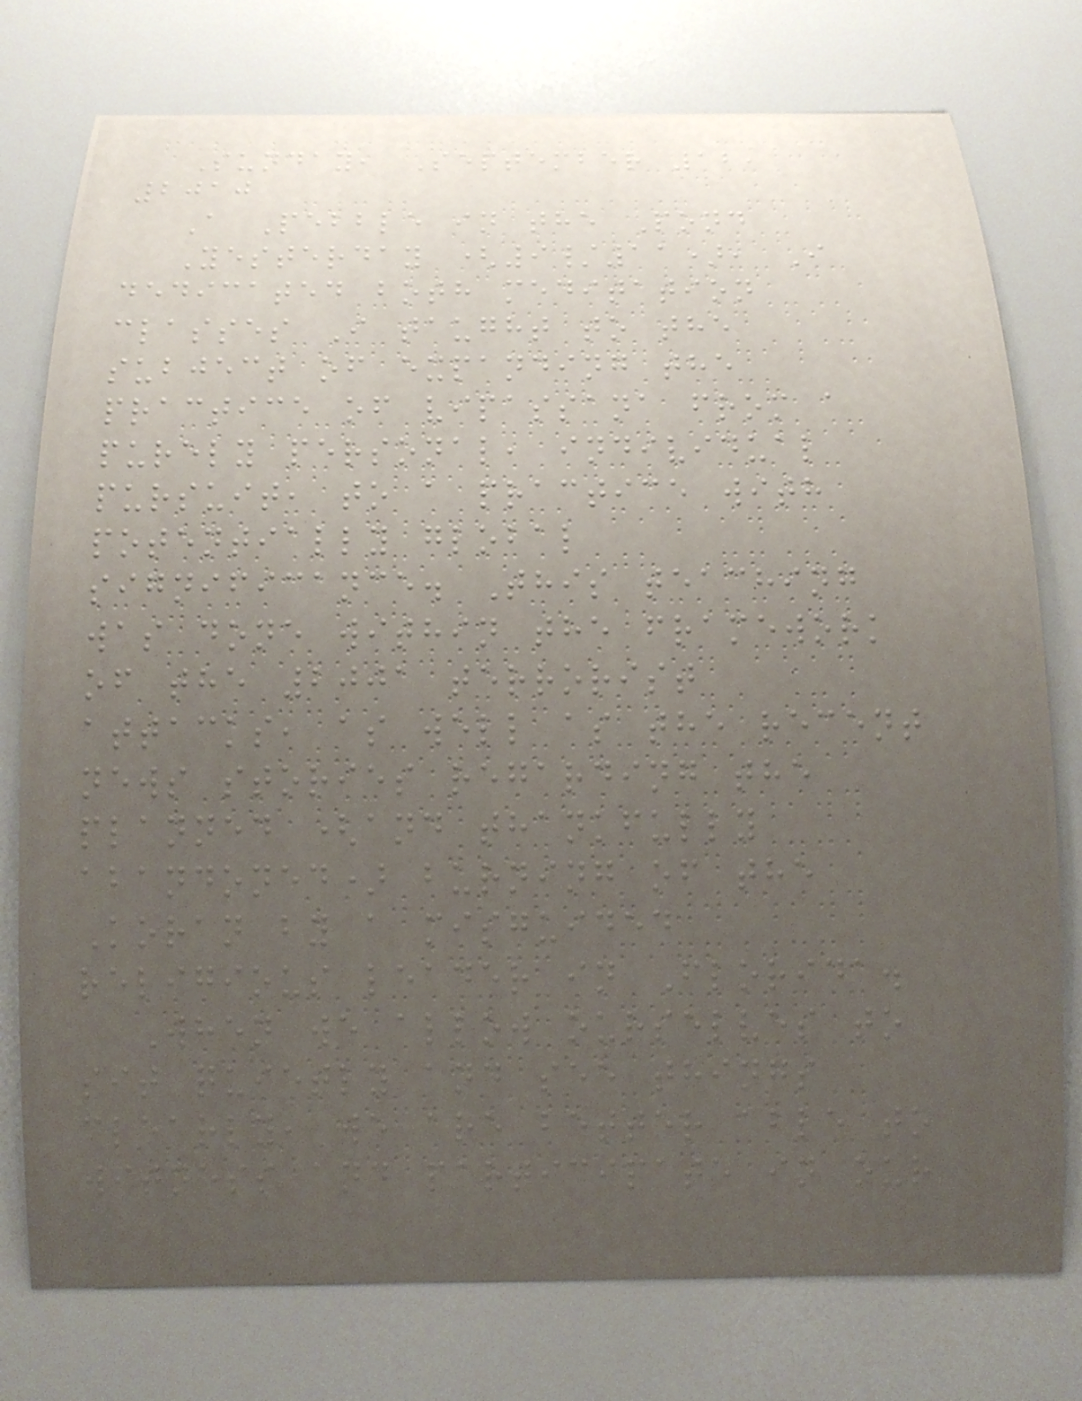Sunday, September 12,
2010
A Pebble in the Pond
Yesterday (9/11), I
dedicated both meditation
classes I taught to the
subject of expanding the
practice of vipassana from a
purely personal, individual
pursuit, to a practice with
potentially global
significance. This teaching
was done within the framework
of the 2001 terrorist
attacks, as well as the recent
news stories regarding the
planned (and thankfully
abandoned) burning of the
Koran by a misguided
religious leader in Florida.
When we allow ourselves to
sit quietly and see things
clearly, we are better able to
witness and participate in our
